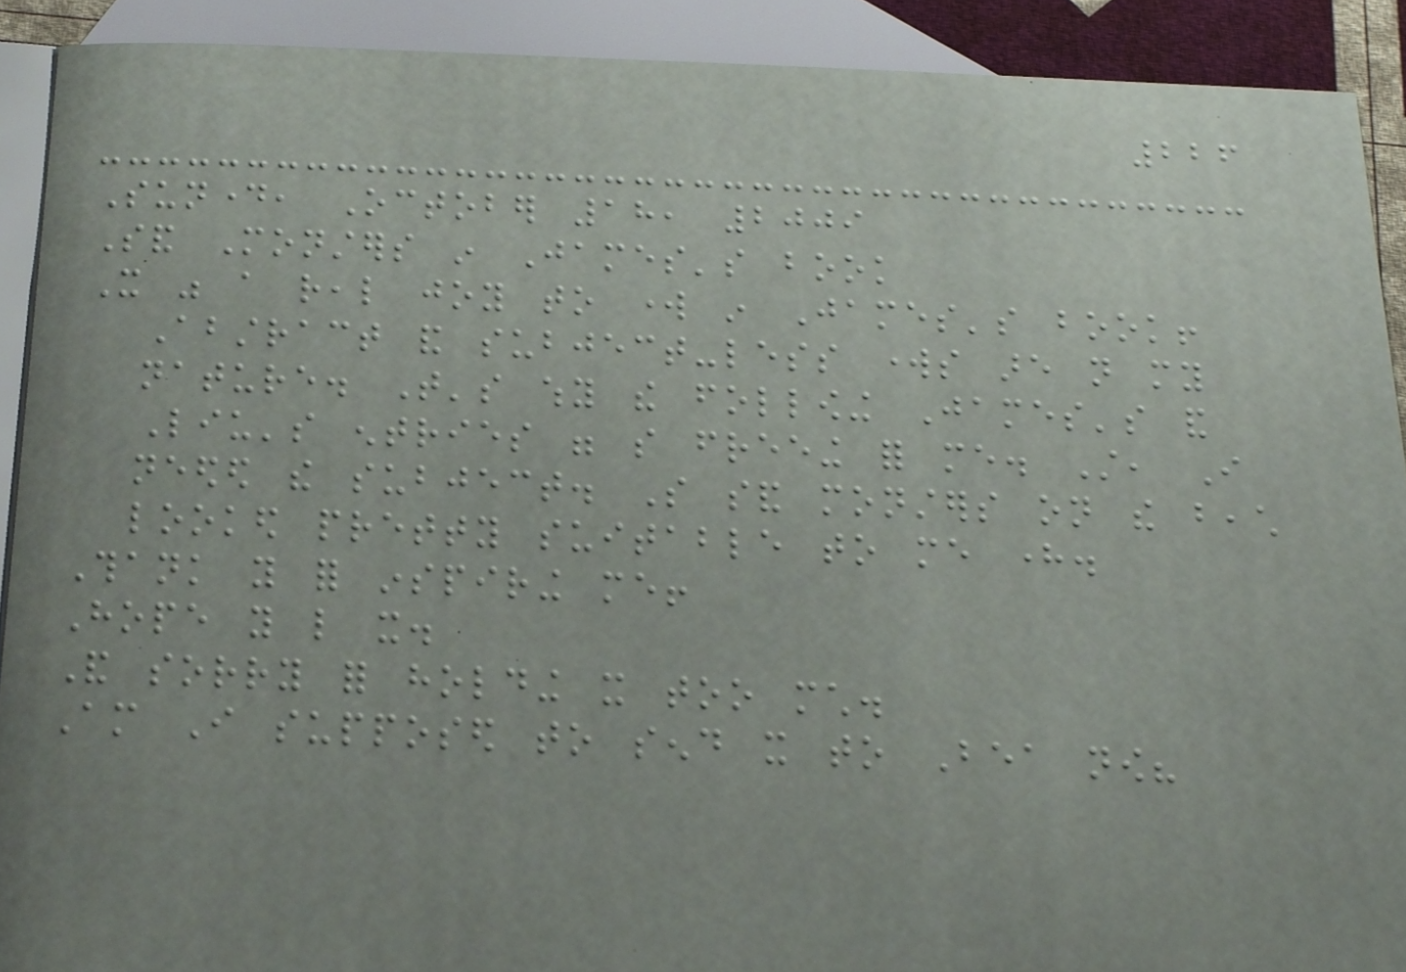226
Sunday, October 18, 2009
Sand Monsters in James's book
It was a real joy to work in James's book!
Abstract and subject-less works are not my
nature. That's why the following James's and
Liu's entries were so freeing for me. Still, I
needed the subject. So sand monsters on the beach
looked pretty suitable to me here.
Thank you for inspiring me!
Hope you like it.
And sorry for holding it too much.
Am I supposed to send it to Bea now?
